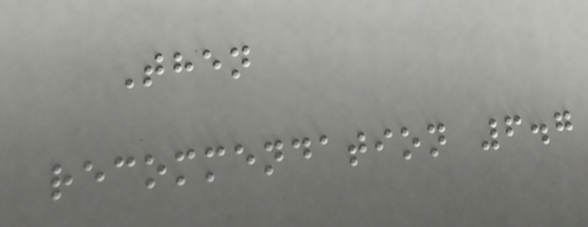Then
recommendation 6.7
